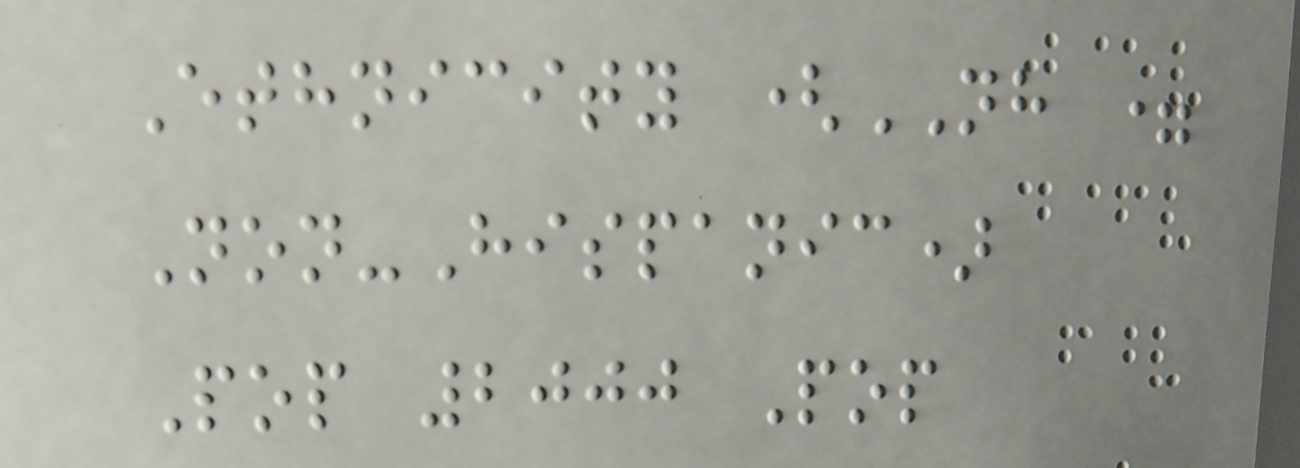Ethnicity (NH =
Non-Hispanic)
Pop 2000 Pop
